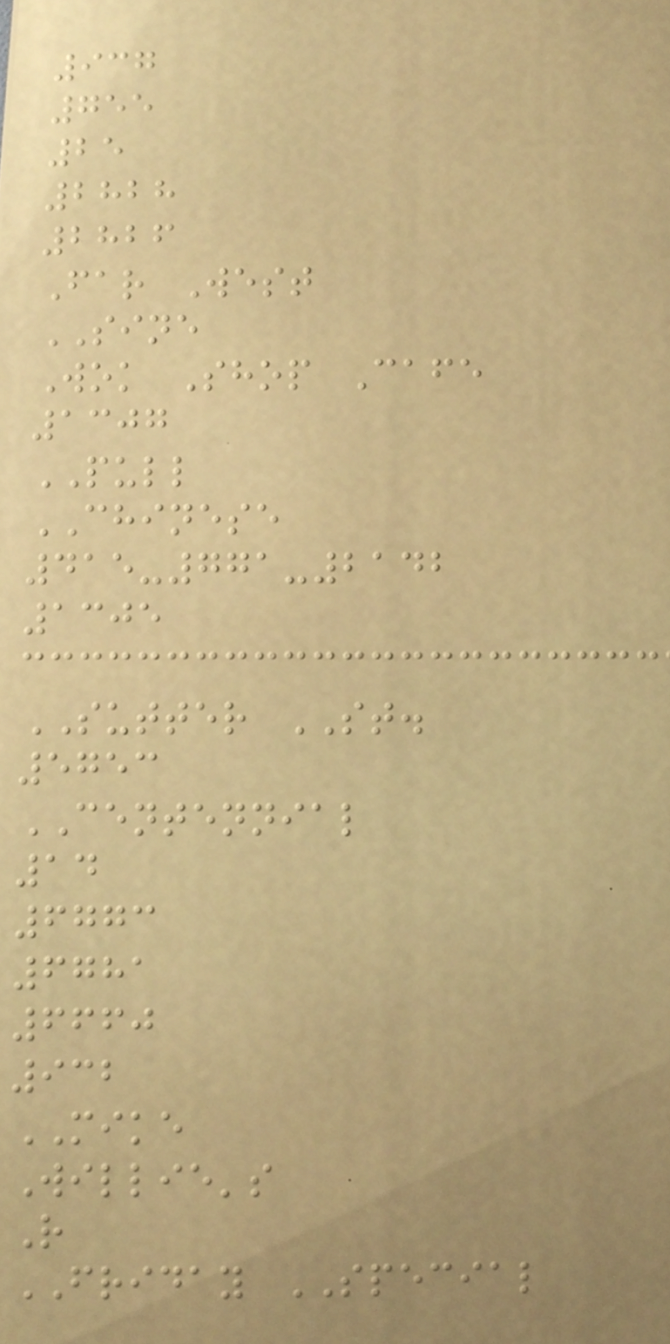937
755
25
2828
2826
Far West
SINE
Wok Shop Cafe
1307
PULL
CHINESE
415-771-2142
1305
SUTTER ST.
5753
CENTENNIAL
14
6773
6781
6660
932
MIKE
Willie's
R
FRIDAY SPECIAL
